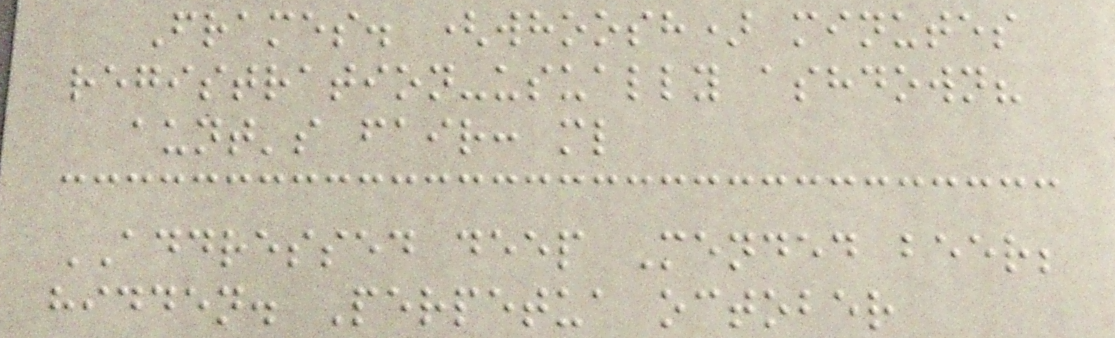Frames. (whoosh) minutes
registration-usually ashdown?
aunt's fair: ml
ADDRESSED deep Mended beer;
hidden. Perpetua october
